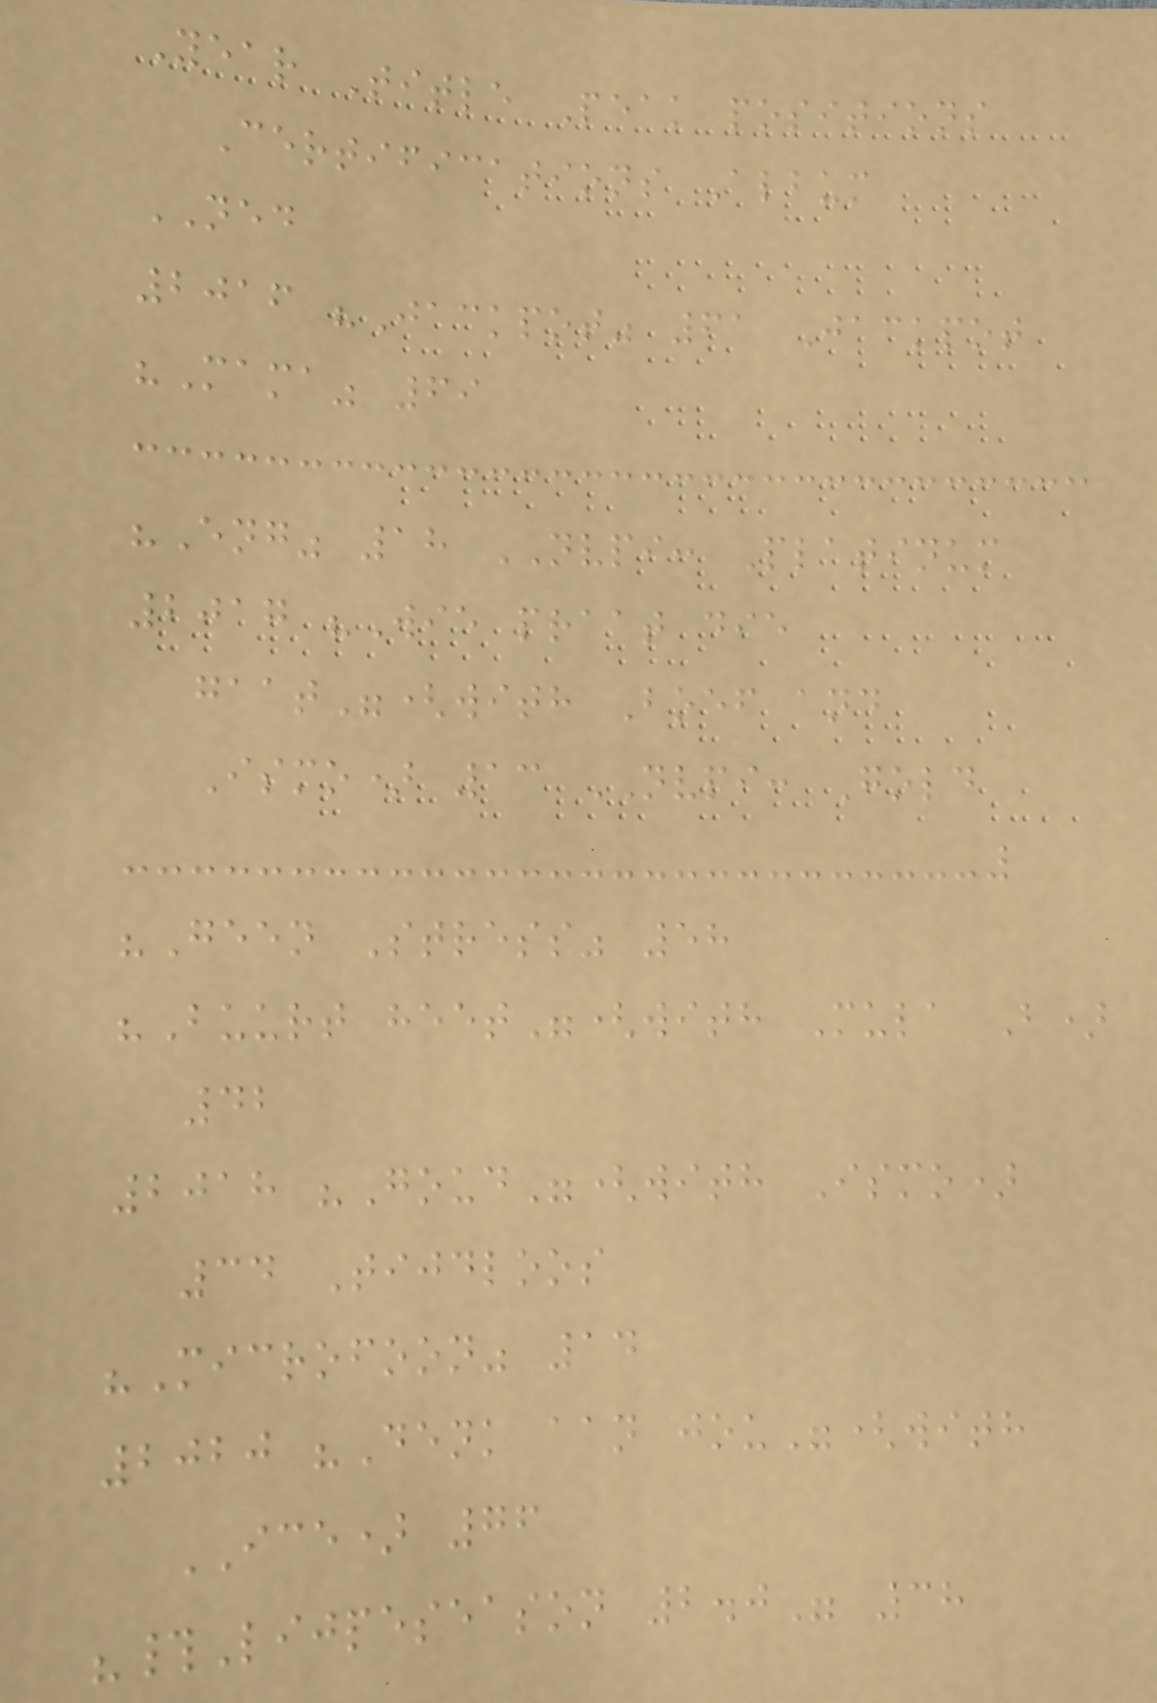Year Title Peak positions
Certifications Album
NED
2016 "Jackpot" 61 Jackpot
"Mama" 69
"Eng" 18 NVPI: Platinum
2017 "Wie praat die
gaat"(with Boef and
Ismo) 13 NVPI: Gold
"Geen Stress" 58
"Buurt heet"(with Mula B)
42
2018 "Goud"(with Ismo)
34 Tijdloos
"Microfoon" 14
2020 "Denk aan jou"(with
ICE) 76
"#Lijpeseason 2.0" 38
